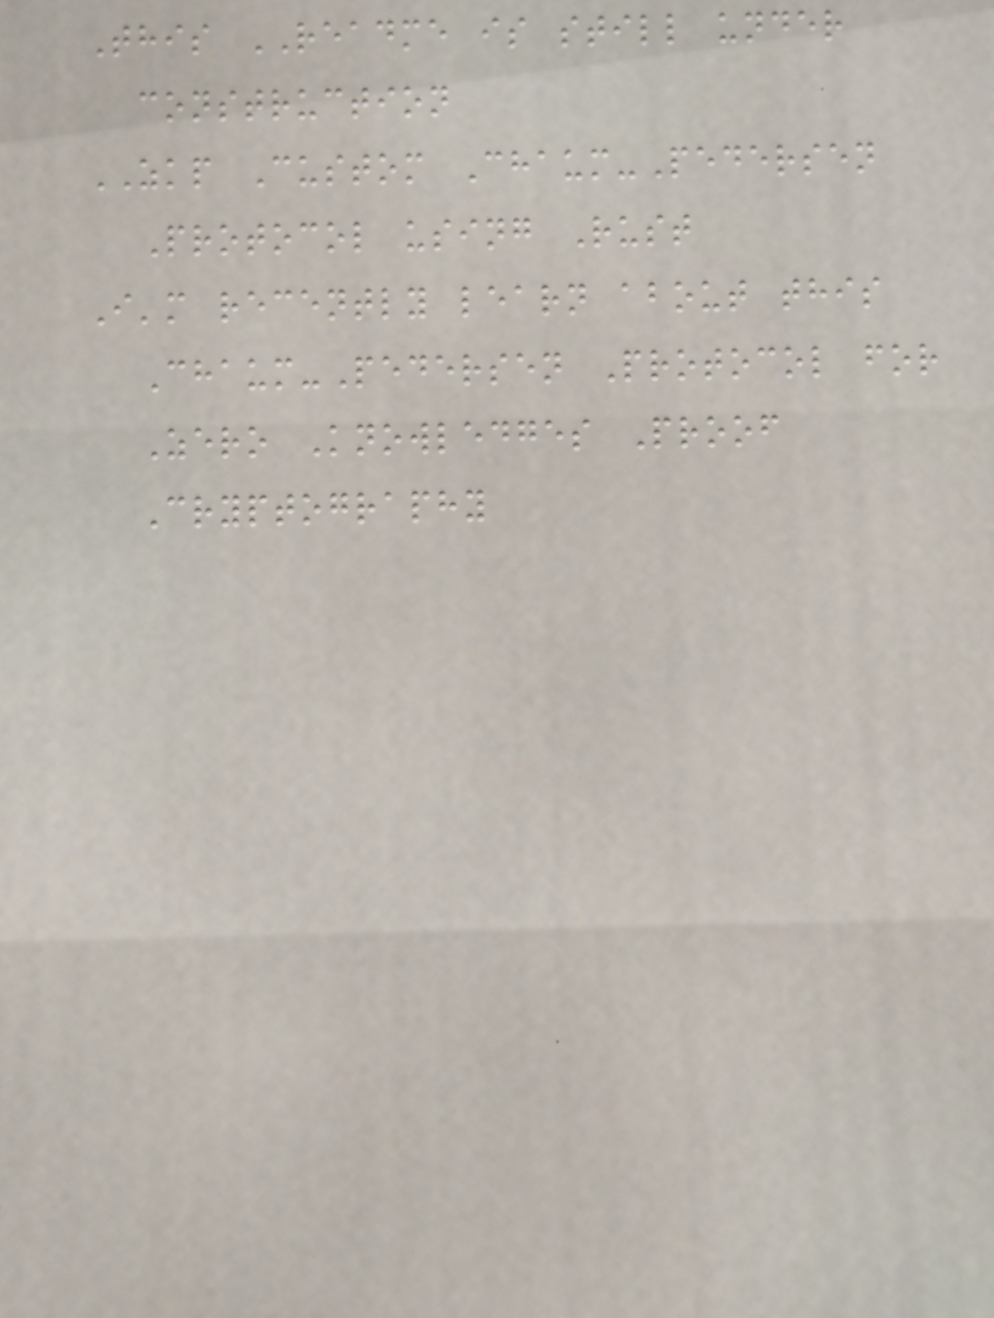This README is still under
construction
ZKP Custom Chaum-Pedersen
Protocol using Rust
I'm recently learn about this
Chaum-Pedersen Protocol for
Zero Knowledges Proof
Cryptography
